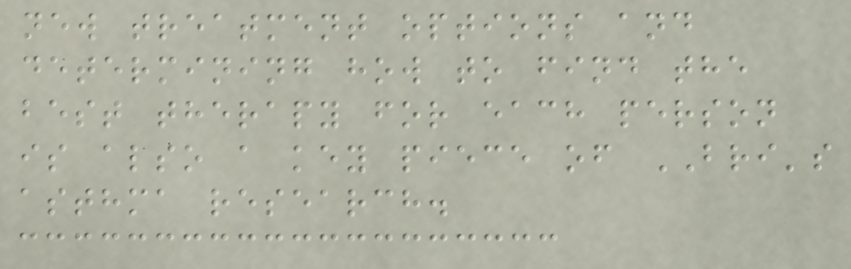new treatment options and
determining how to find the
best therapy for each person
is also a key piece of BRI's
asthma research.
